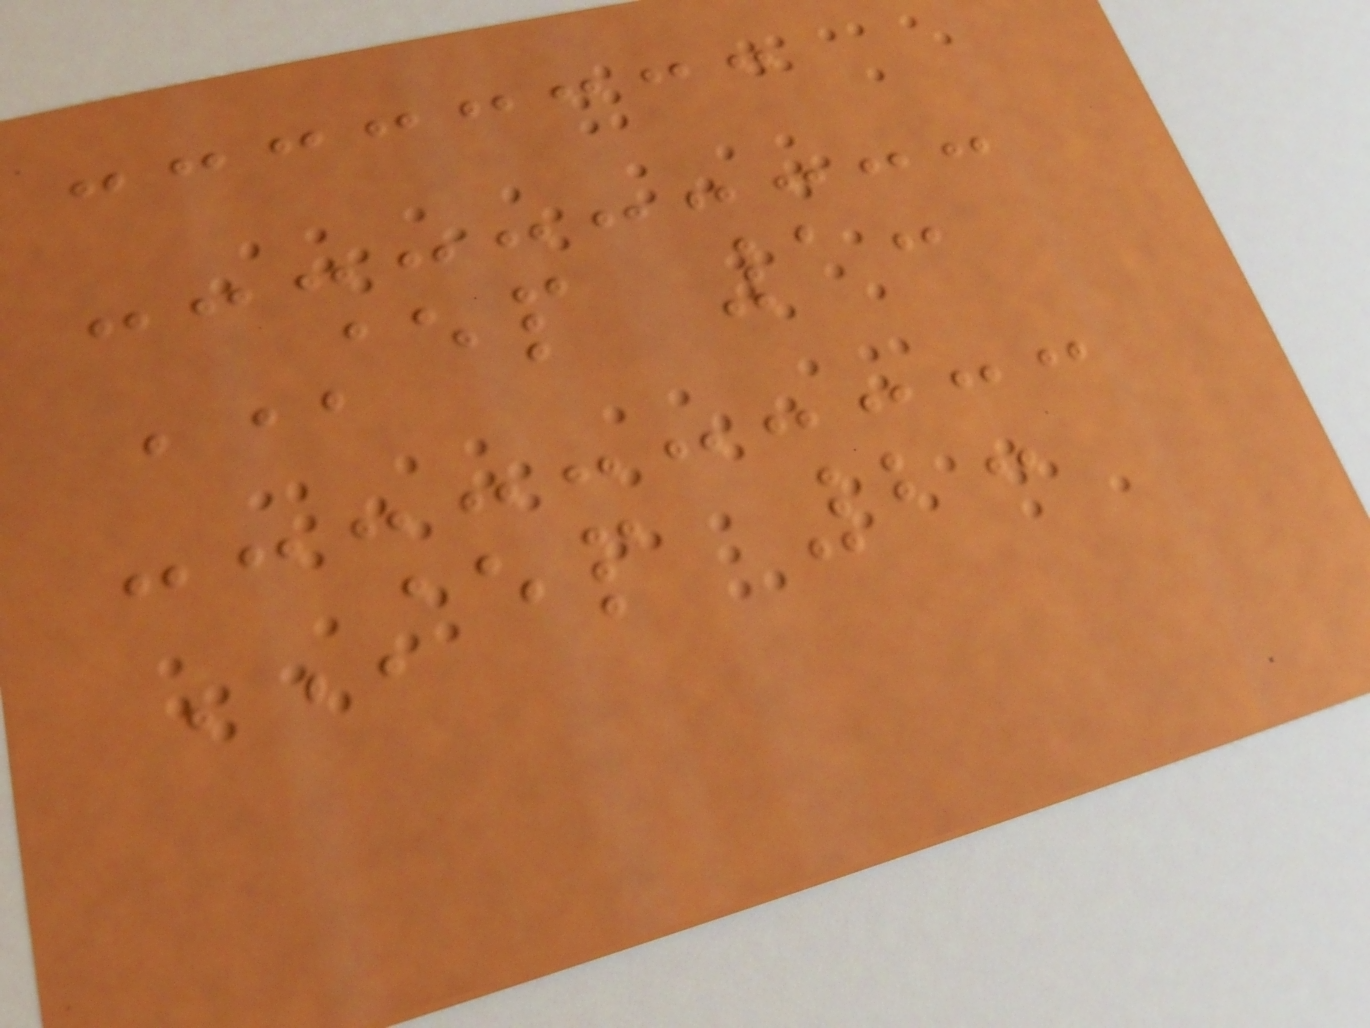STEP 1:
STEP 2:
